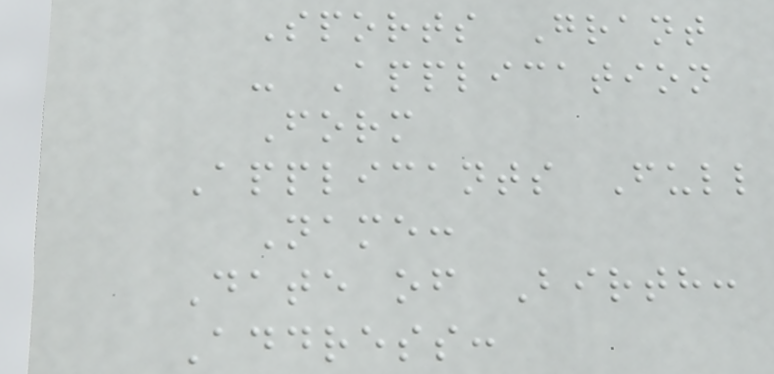Sports Grant
- Application
Form
Applicants Full
Name:
Date of Birth:
Address:
